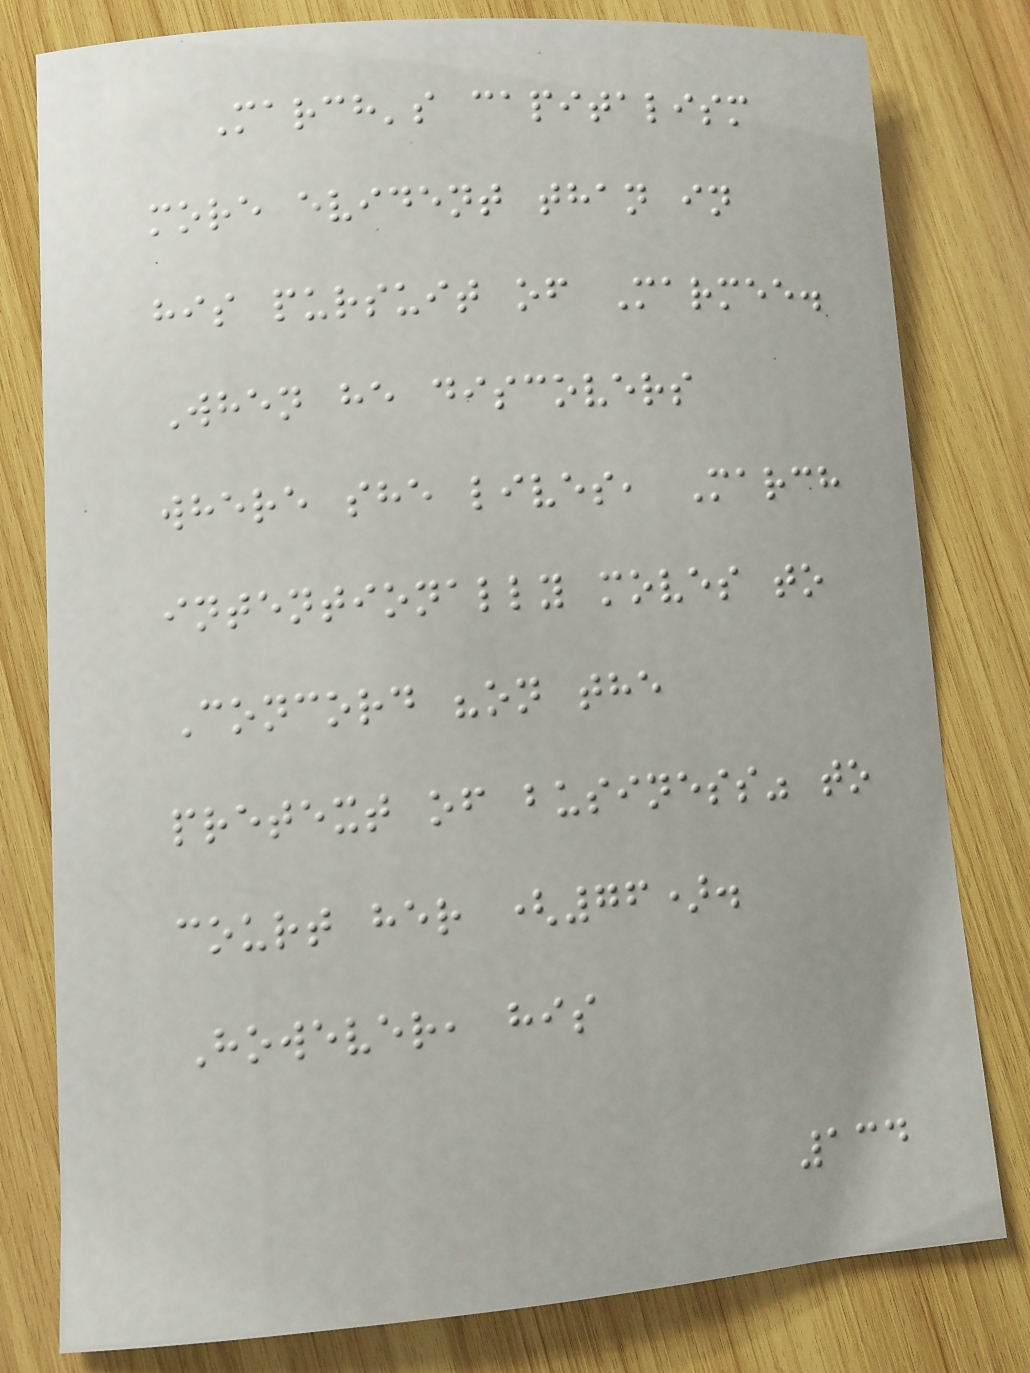March's capitalism
more evident than in
his pursuit of Marmee.
When he discovers
where she lives, March
intentionally moves to
Concord "on the
pretext of business" to
court her (76).
However, his
134
